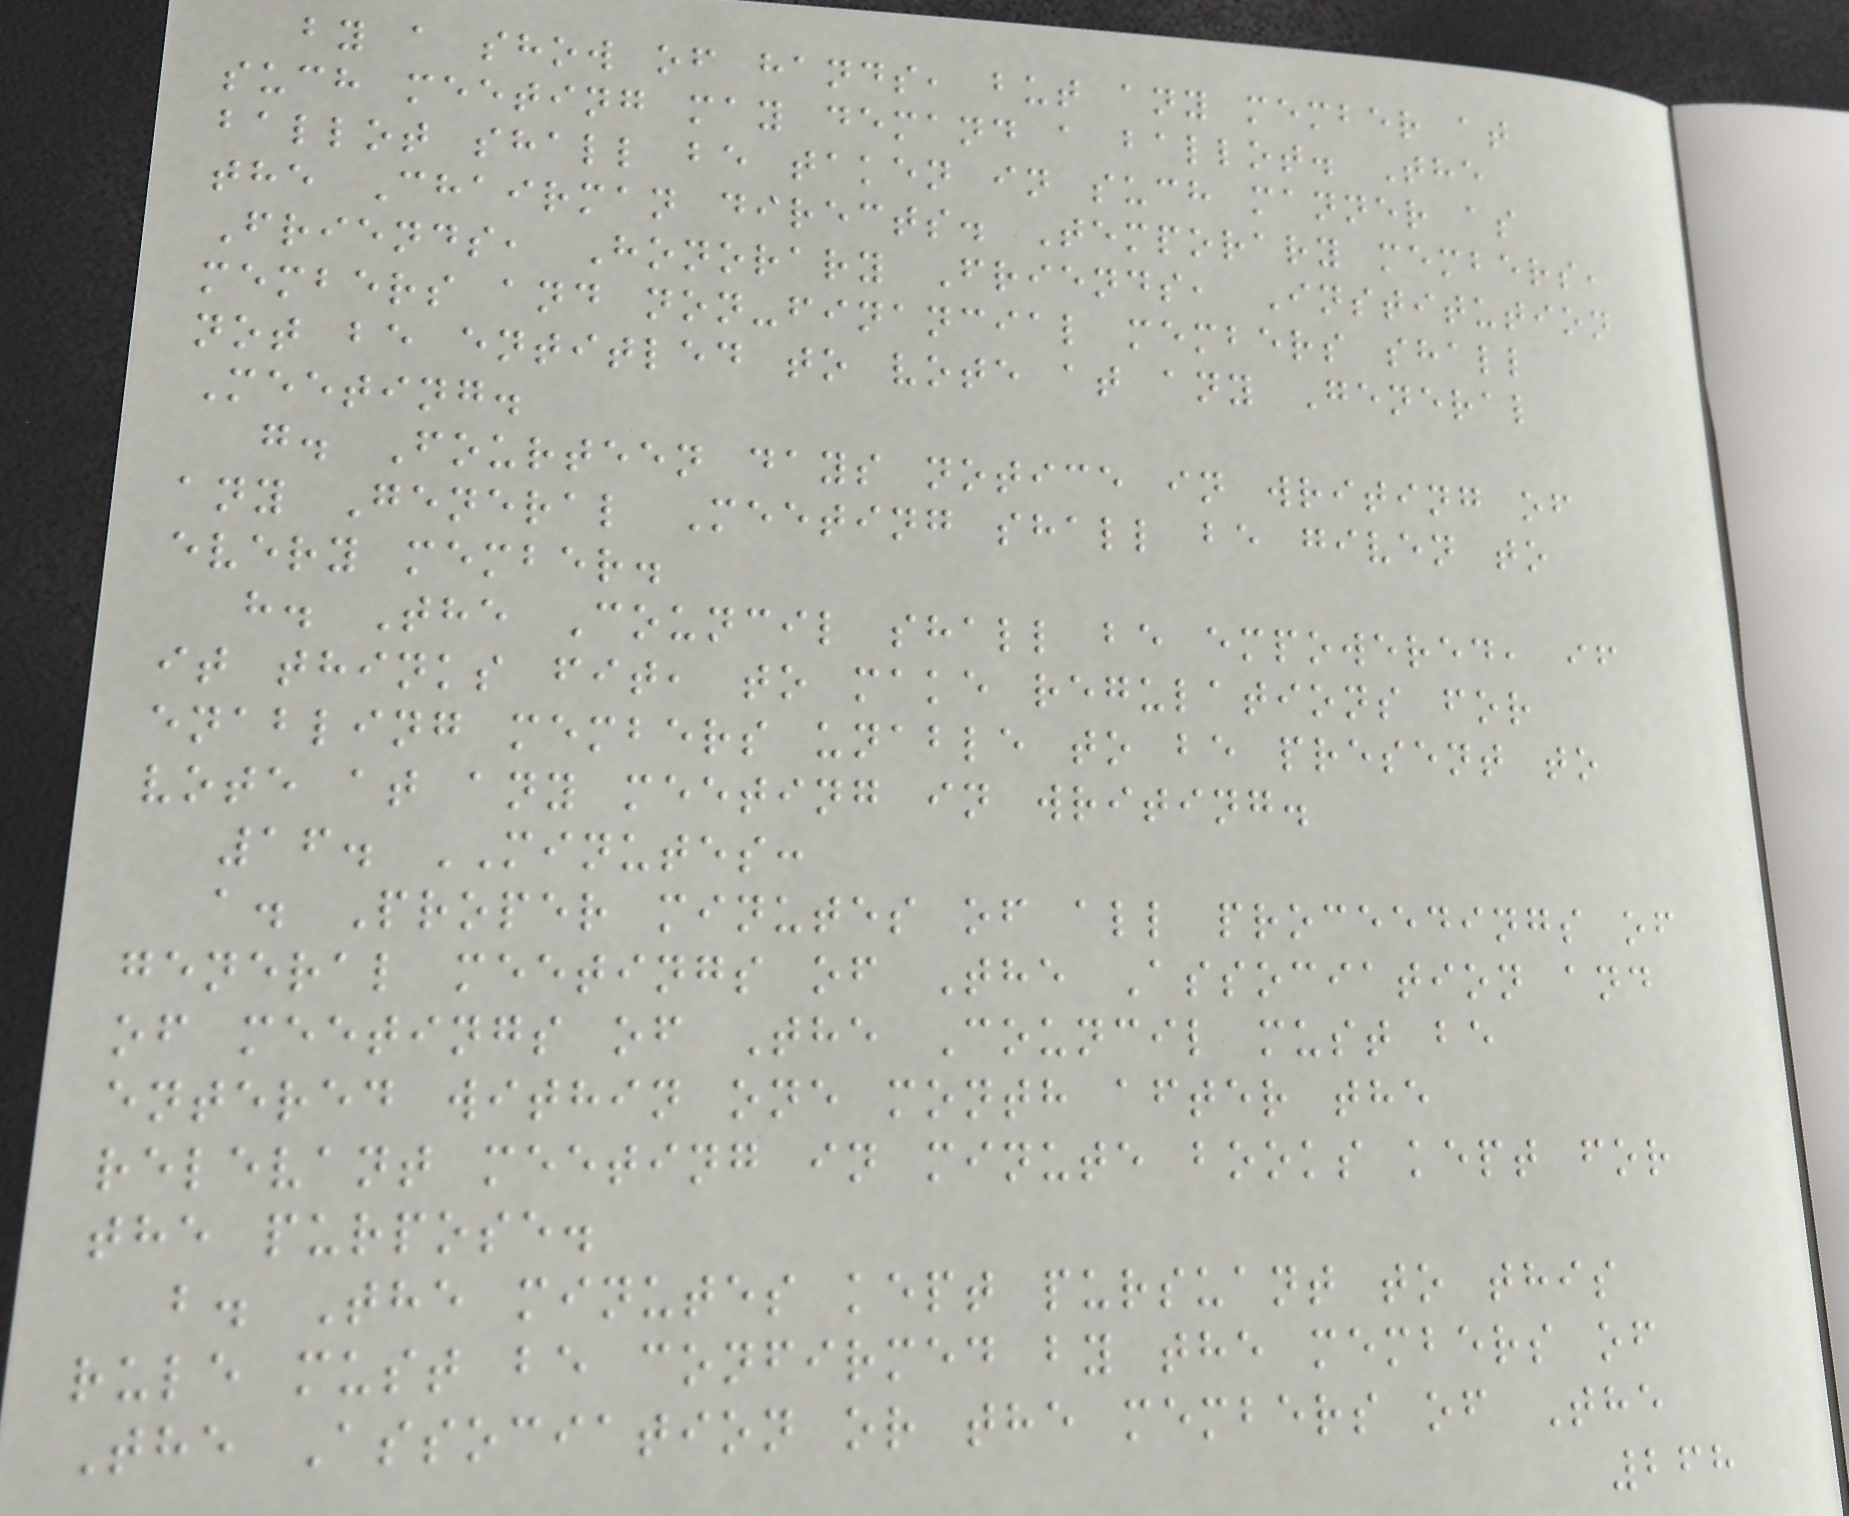by a show of hands, but any member at
such meeting may demand a ballot. The
ballot shall be taken in such manner as
the Chairman directs. Temporary members,
Friends, Honorary Friends, Institution
members and non-financial members shall
not be entitled to vote at any General
Meeting.
g. Fourteen days notice in writing of
any General Meeting shall be given to
every member.
h. The Council shall be empowered, if
it thinks fit, to make regulations for
enabling members unable to be present to
vote at any meeting in writing.
16. MINUTES:
a. Proper minutes of all proceedings of
general meetings of The Association and
of meetings of The Council must be
entered within one month after the
relevant meeting in minute books kept for
the purpose.
b. The minutes kept pursuant to this
rule must be confirmed by the members of
The Association or the members of The
268
